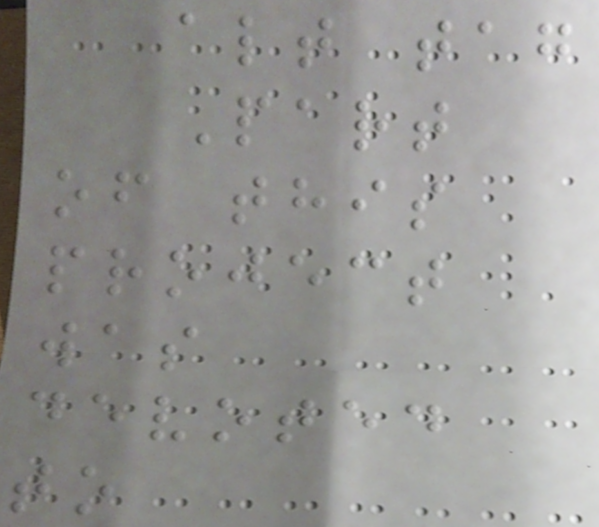alt tag
Part
of this
project
was
devoted
to
